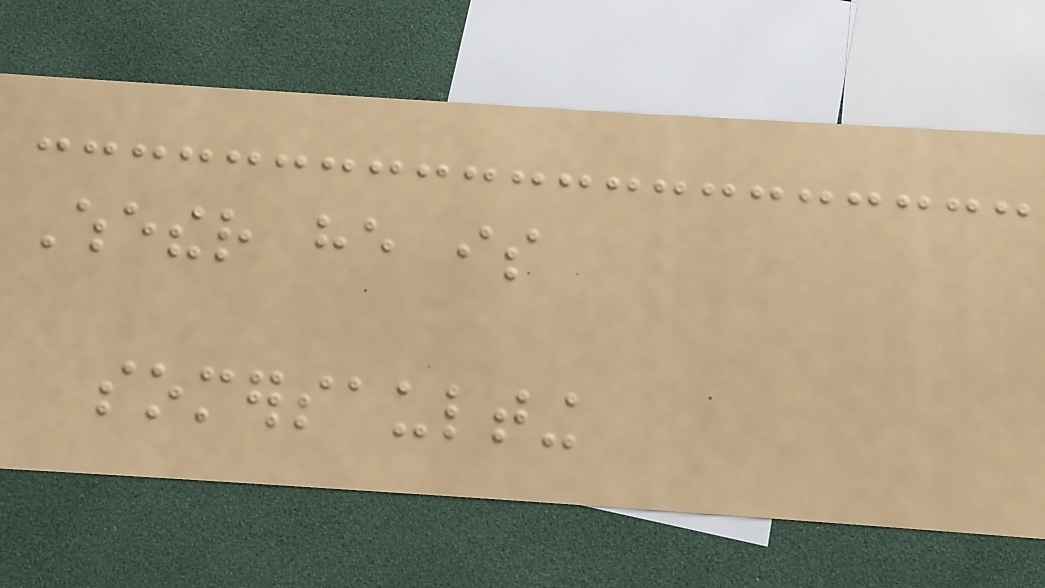Whether he is
somersaulting
